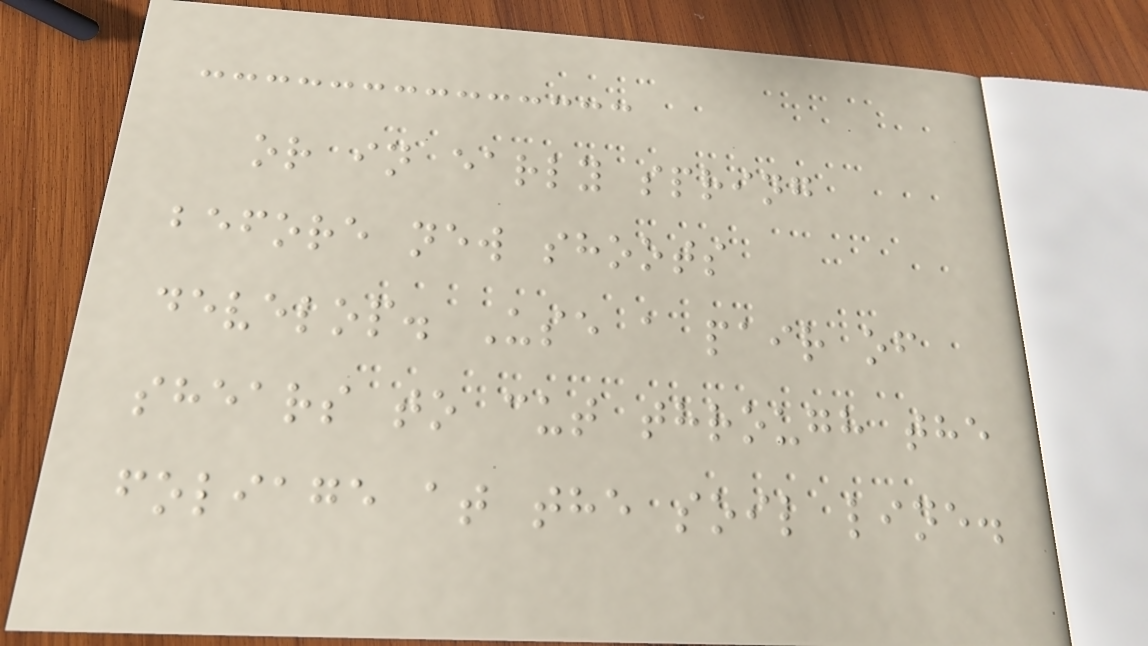or in early spring
before new shoots
develop. Use a pair of
shears to cut through the
foliage at the soil line.
